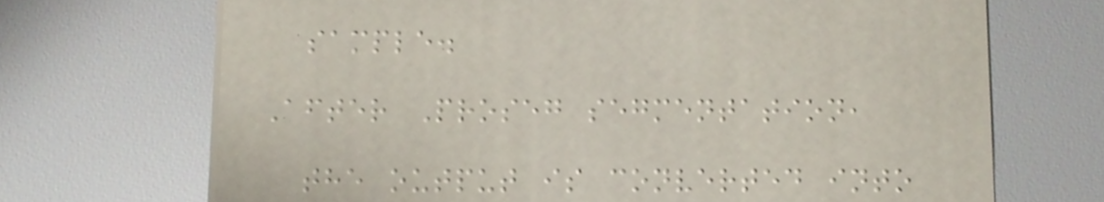sample.
After Proseg segmentation,
the output is converted into
